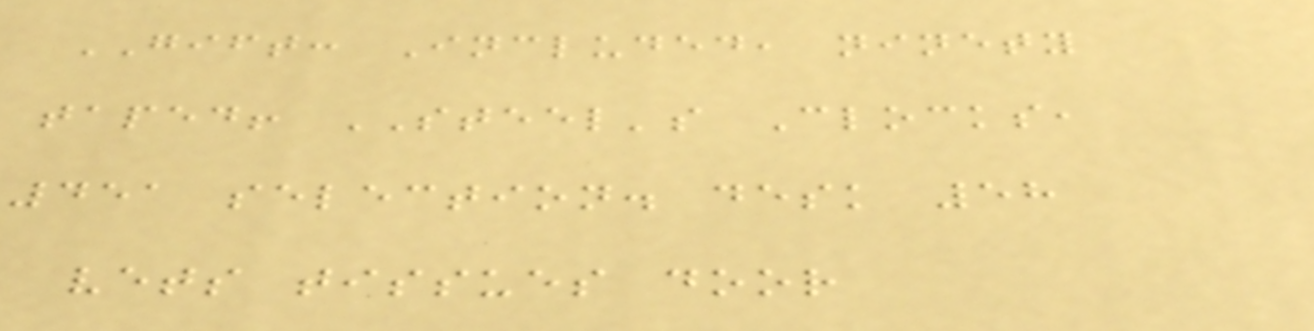GIFT: Included, ninety
taped! STEEL's Clocks,
451 selection. desk 58
vets tissues door
